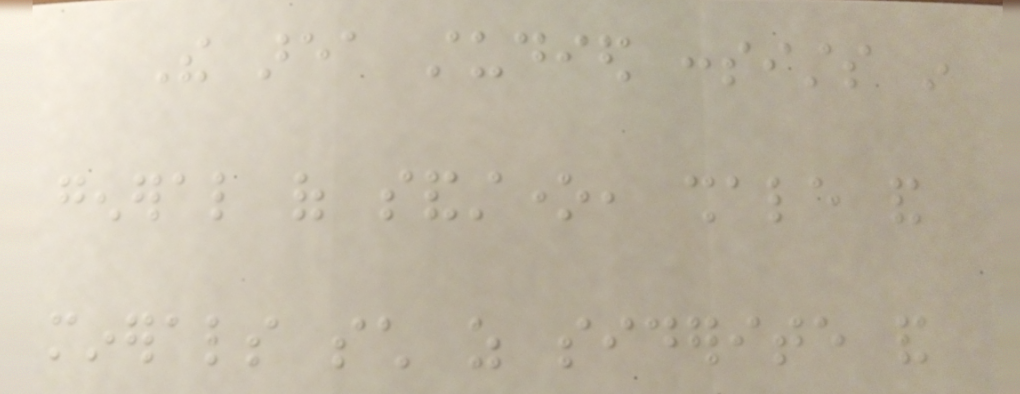The area studied consists in
general of sandstone, shale and
minerals such as siderite and
